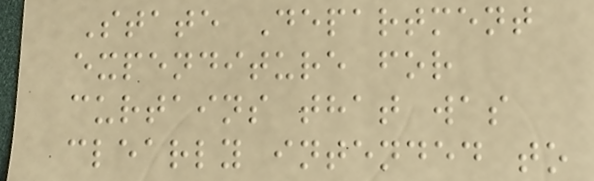State Department
expenditure for
curtains that was
clearly intended to
